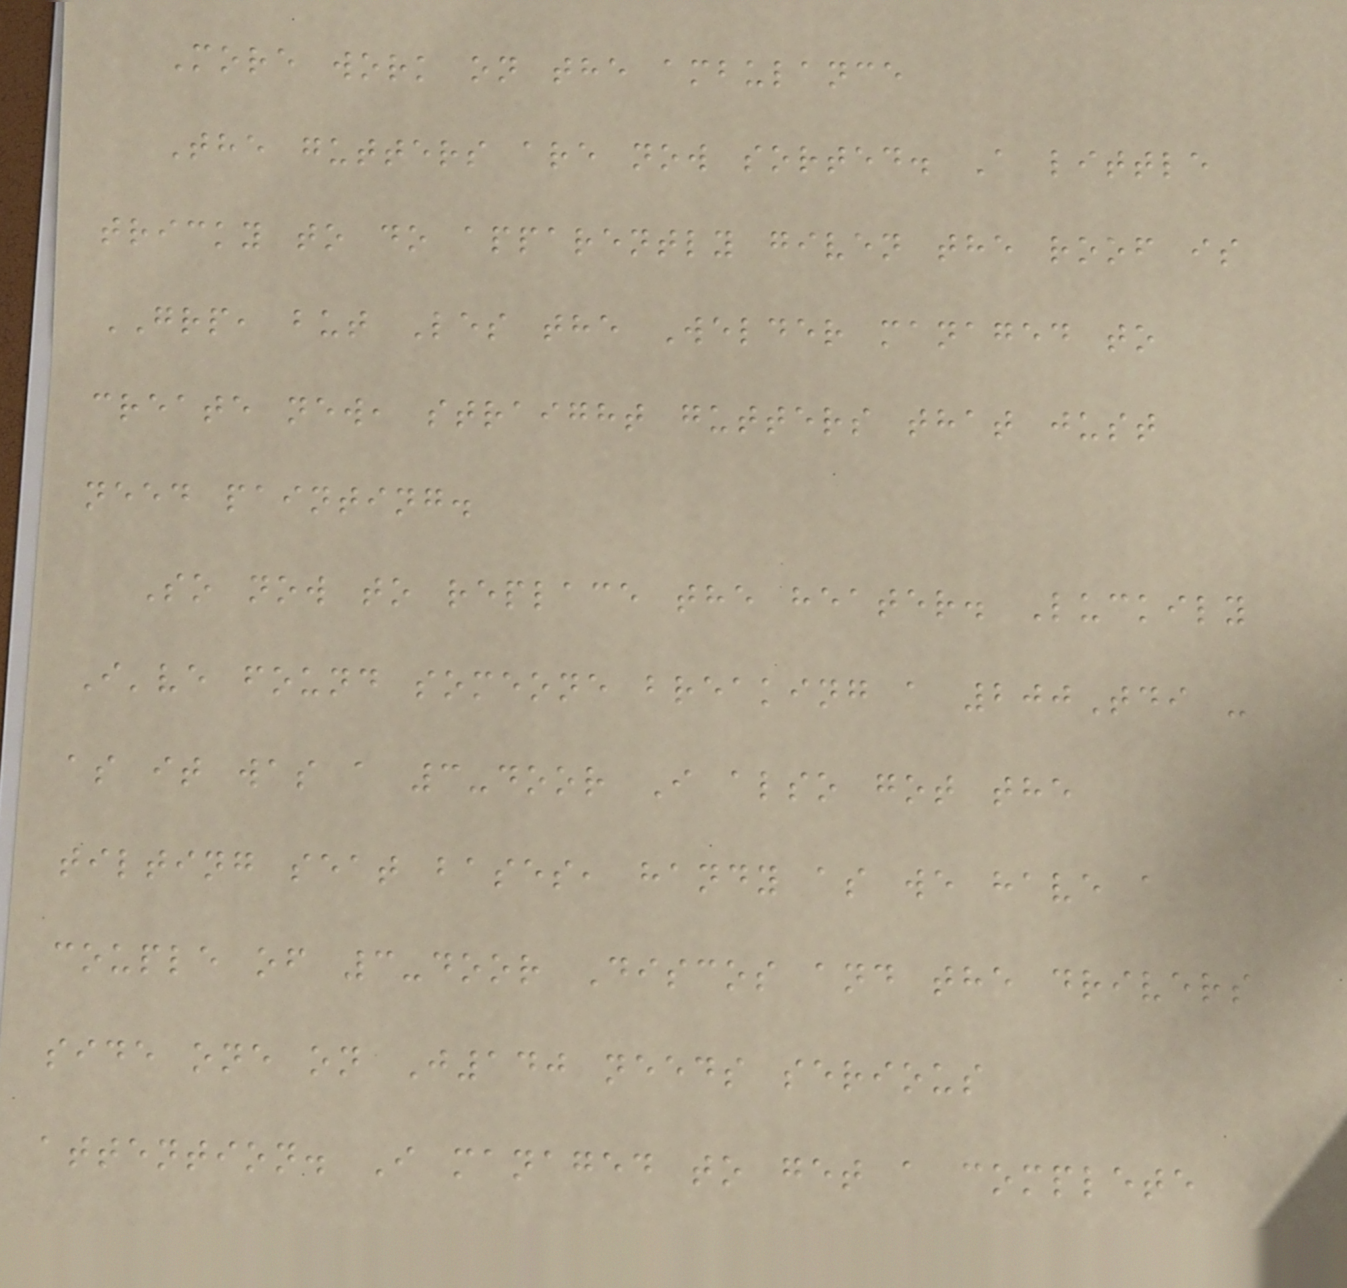More work on the ambulance
The gutters are now sorted. A little
tricky to do apparently given the roof is
GRP, but Les the Welder managed to
create new, straight gutters that just
need painting.
So now to replace the heater. Luckily
I've found someone breaking a 200Tdi -
as it was a 3-door I also got the
tilting seat bases, handy as we have a
couple of 3-door Discos and the drivers
side one on J140 needs serious
attention. I managed to get a complete
